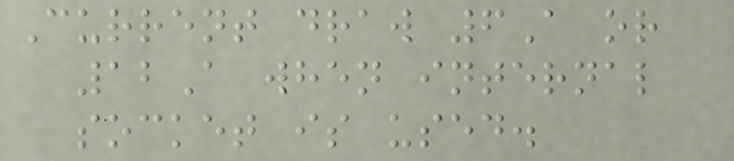Current draw 6A or
12A when internal
socket is used.
